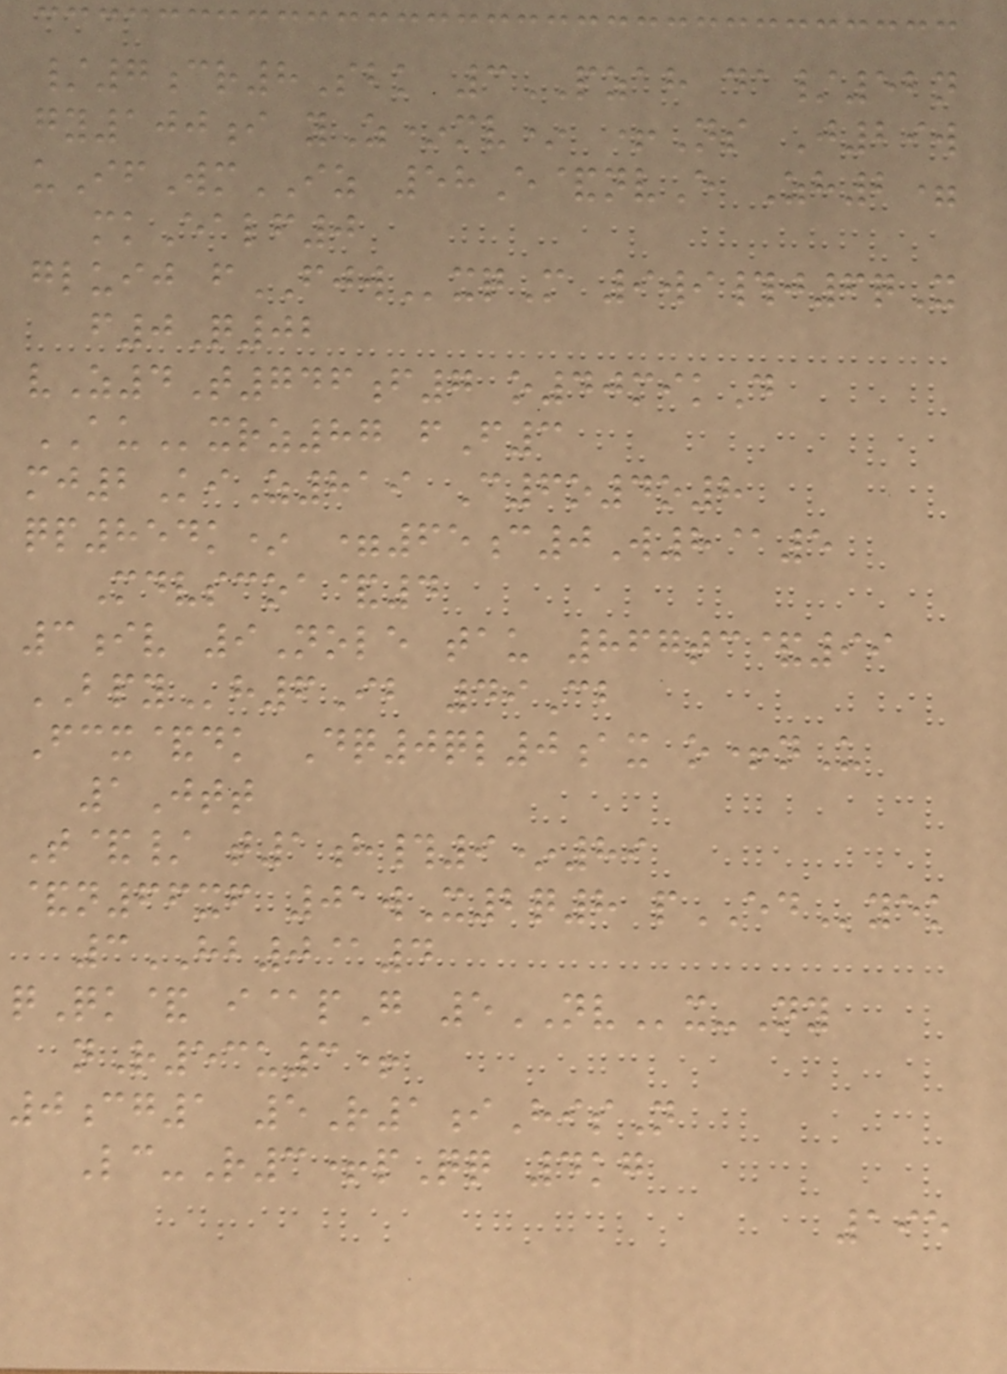/7cr8Sbk 3PZAH da/52n
gy100i yZ*mv* +Ns J29w
uIfWmIZ 58E&nvE Zh2=
mkEalf0
gluij fFJWxqM 9wi#j6qX
f0Q02
vZ4T746f7 o40mikD
AUxrz87 fF3
mj2KiZ819 C6o4o8
qp854k* =65c0W8@5
Mdvscoa&4
3iv 9Nole tau 867tc&99
BPYh6Ib 49Cb
Fcx&dk Dq0ql0ax o+nU
1Jtt
T&/ t1h#9*89
&n66xf 01wX2q8 pEDyek
3HB0@4
qQk& i@pG 5NVx-Ny
nR53u3+
0cg1 5R1iHisN
Lc-R3+pQq 4kg
195
